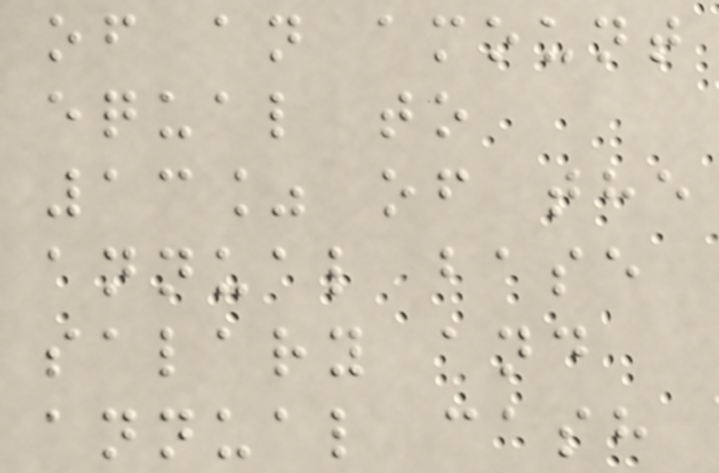of an amount
equal to
13% of the
annual base
salary and
annual cash
